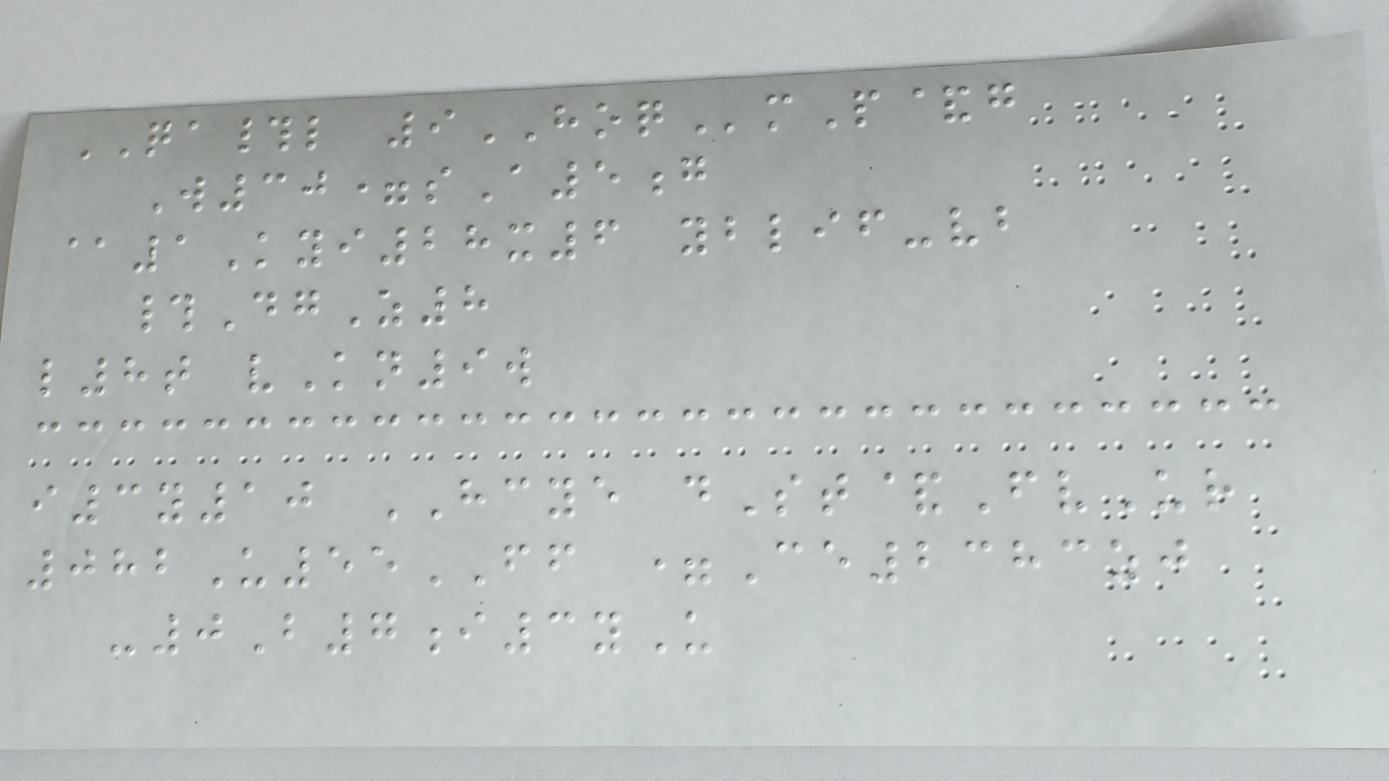QA#l 9HOQmP&g
W30=sA5g
@1Kyi28x6 yblif-vb
#DgZ8
l8t vKn9w
i3y10 HCYE dSt&FvUr
082U55FF =Ce2383zj
-0B7i3yU
